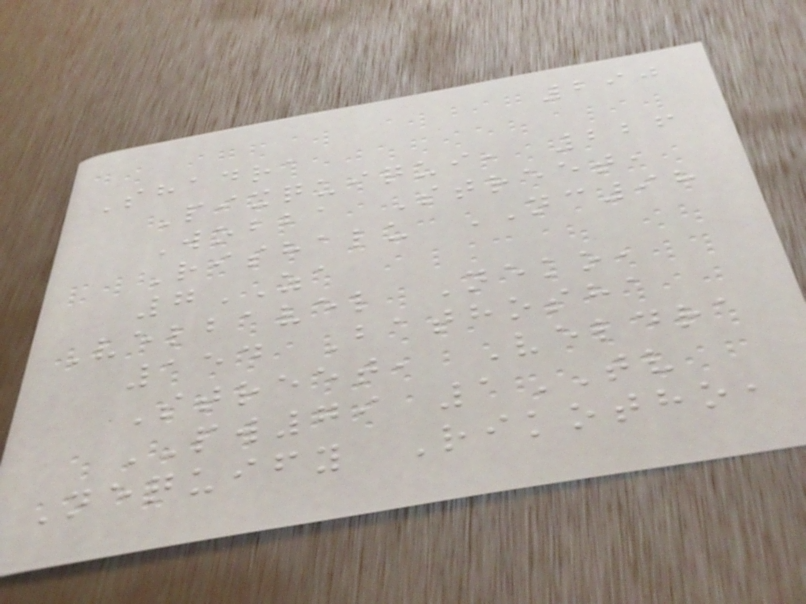290
Shadra
Pixquiqui, 226
Wobba Street,
Rishalu NC98
7ZA
Velbavel Neko,
154 Bathosha
Street, Veldra
PW79 1TV
Nequify Rikotho,
